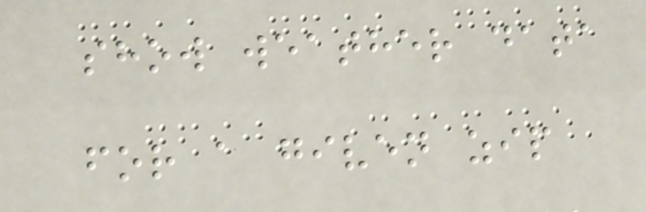show weather data
for a given zip
